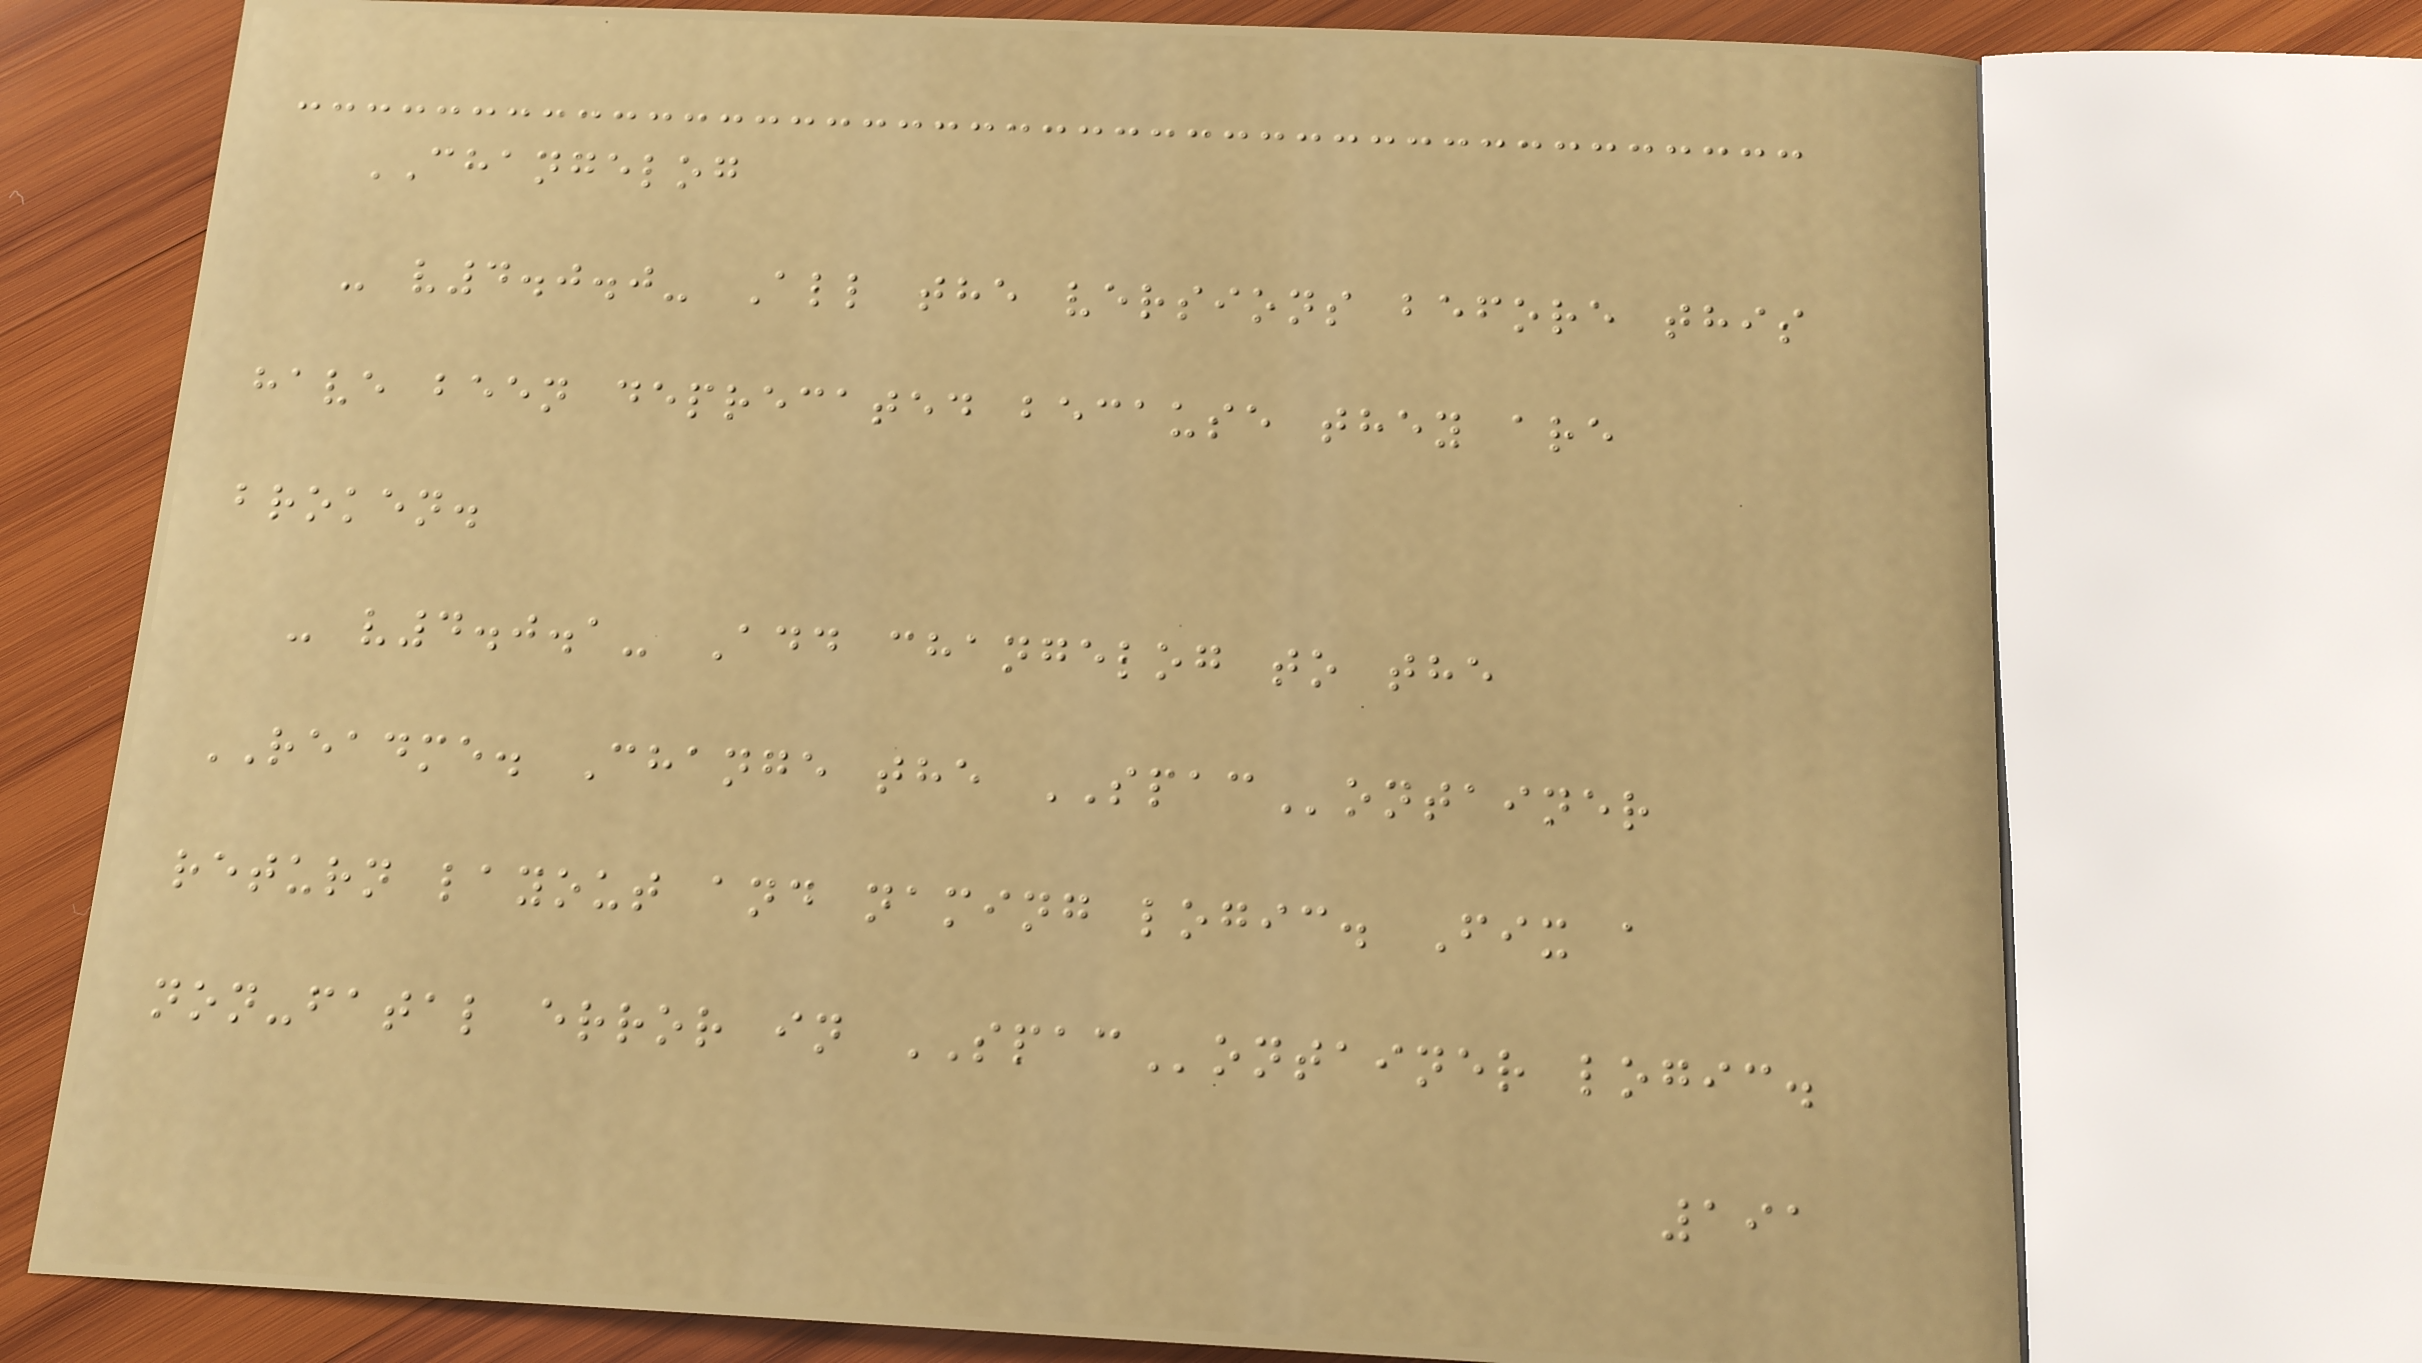CHANGELOG
- v4.0.0- All the versions before this
have been deprecated because they are
broken.
- v4.0.1- Add changelog to the
README. Change the SPAContainer
return layout and naming logic. Fix a
non-fatal error in SPAContainer logic.
191
